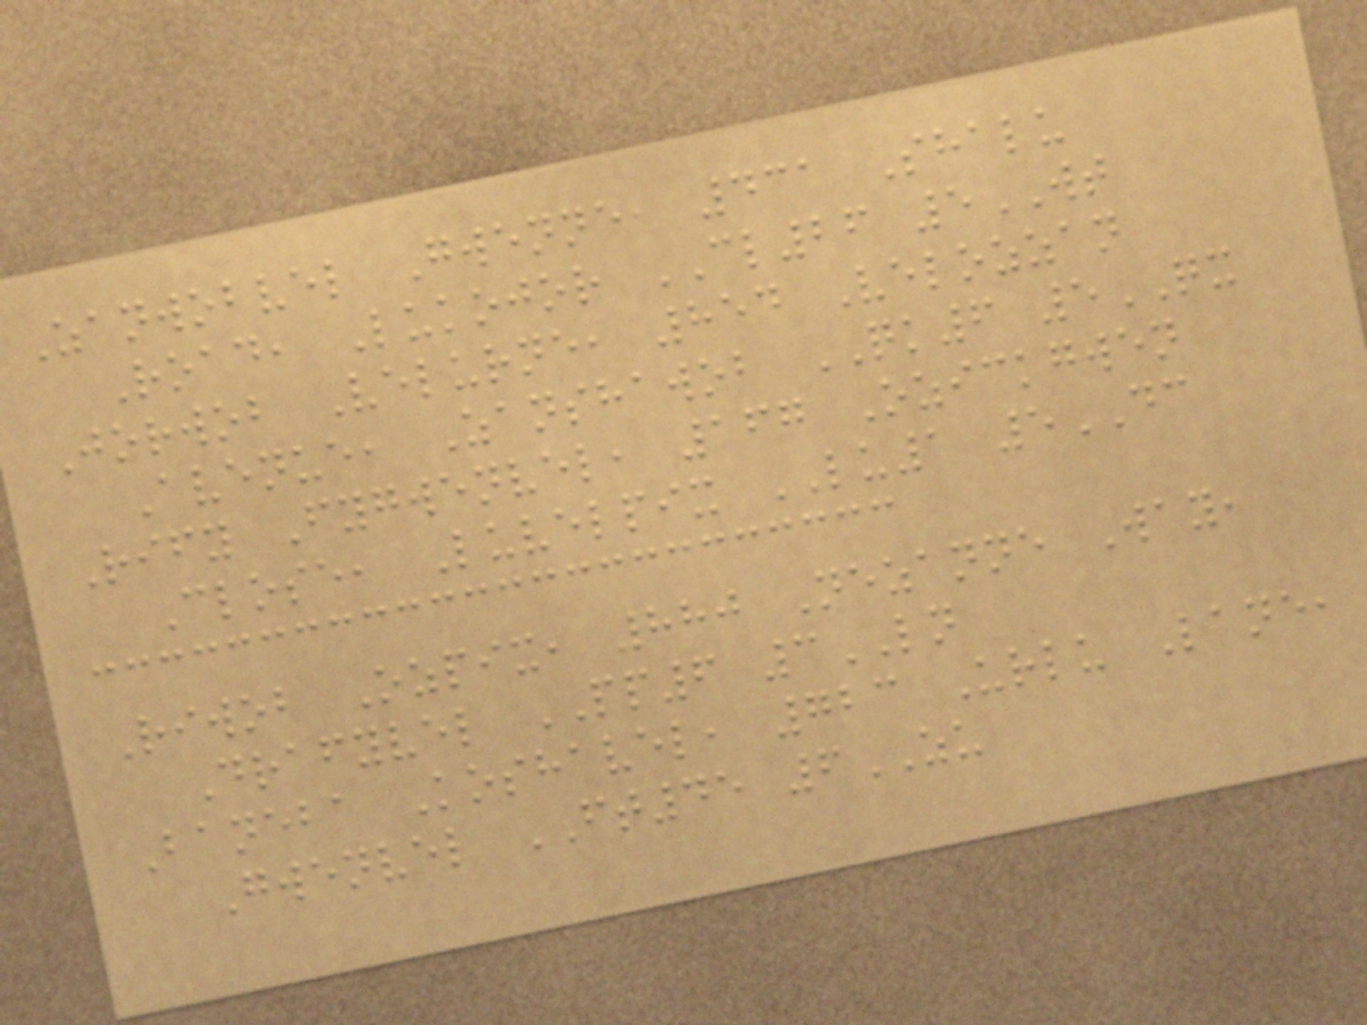Zanwobvel Gwenne, 431 Shalu
Road, Lukojor CL26 5WT
Jorwob Velurne, 854 Velozzan
Avenue, Zanshawob QK6 5QX
Rify Fygwenvel, 167 Ozickgwen
Close, Luvelpix LU1 5DC
Riwob Ozpix, 880 Nezanne Way,
Drafyvel PP6 3LN
Baneba Koshavel, 723 Urlu Lane,
Gwenvel FT45 6ZU
